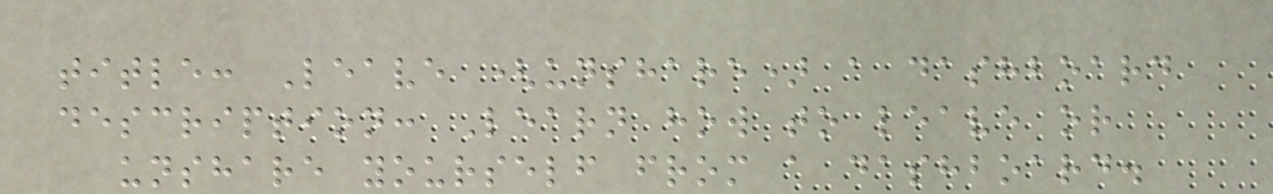title: Leave (unshare) a dashboard
description: Learn how to leave or
unshare yourself from a dashboard.
